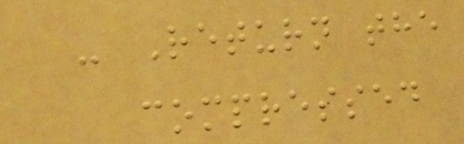- Return the
compressed
